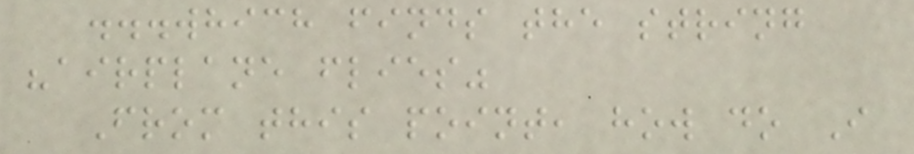...which finds the string
"airplane flies"
From this point, how do I
